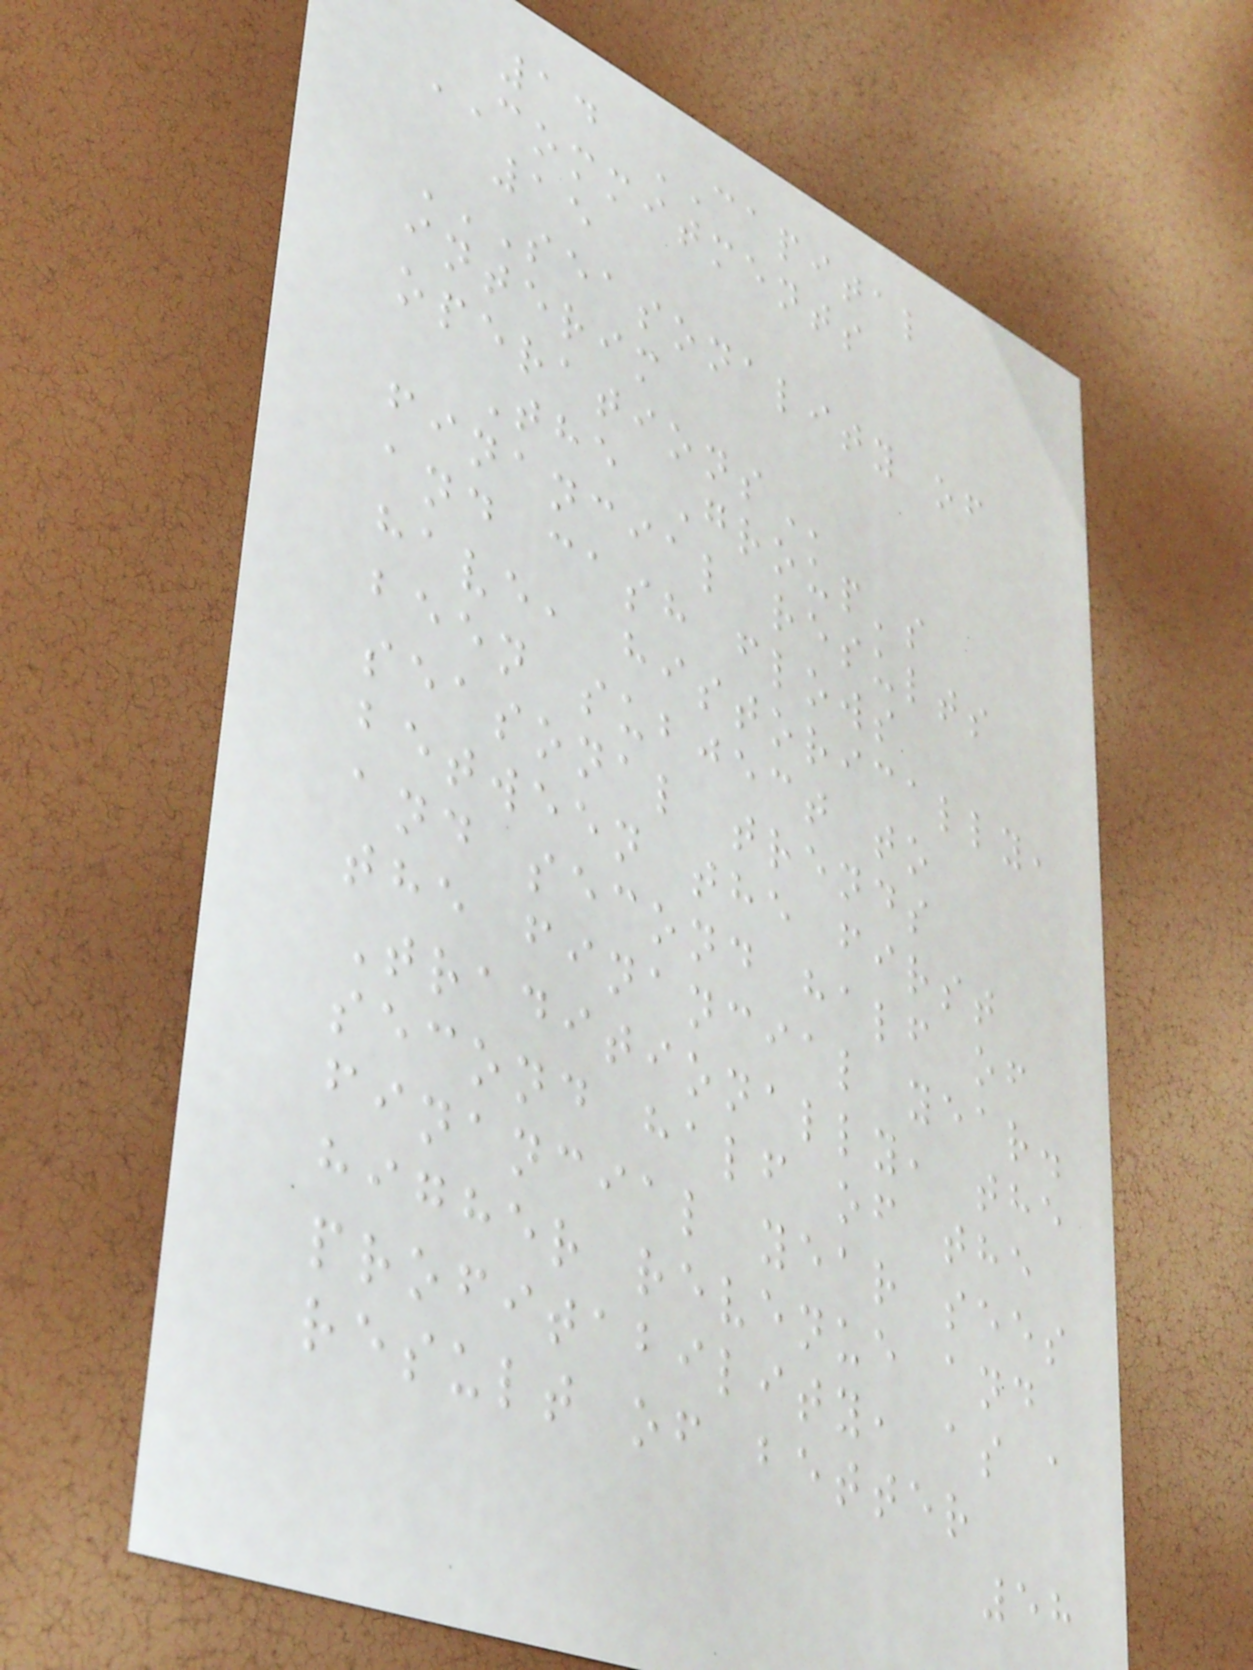14 CAPITAL
COMMITMENTS
15
SEASONALITY OF
INTERIM
OPERATIONS
The Group's
financial results
and cash flows
have, historically,
been subject to
seasonal trends
between the first
and second half of
the financial year.
Traditionally, the
second half of the
financial year sees
higher revenue and
profitability, as a
result of better
58
